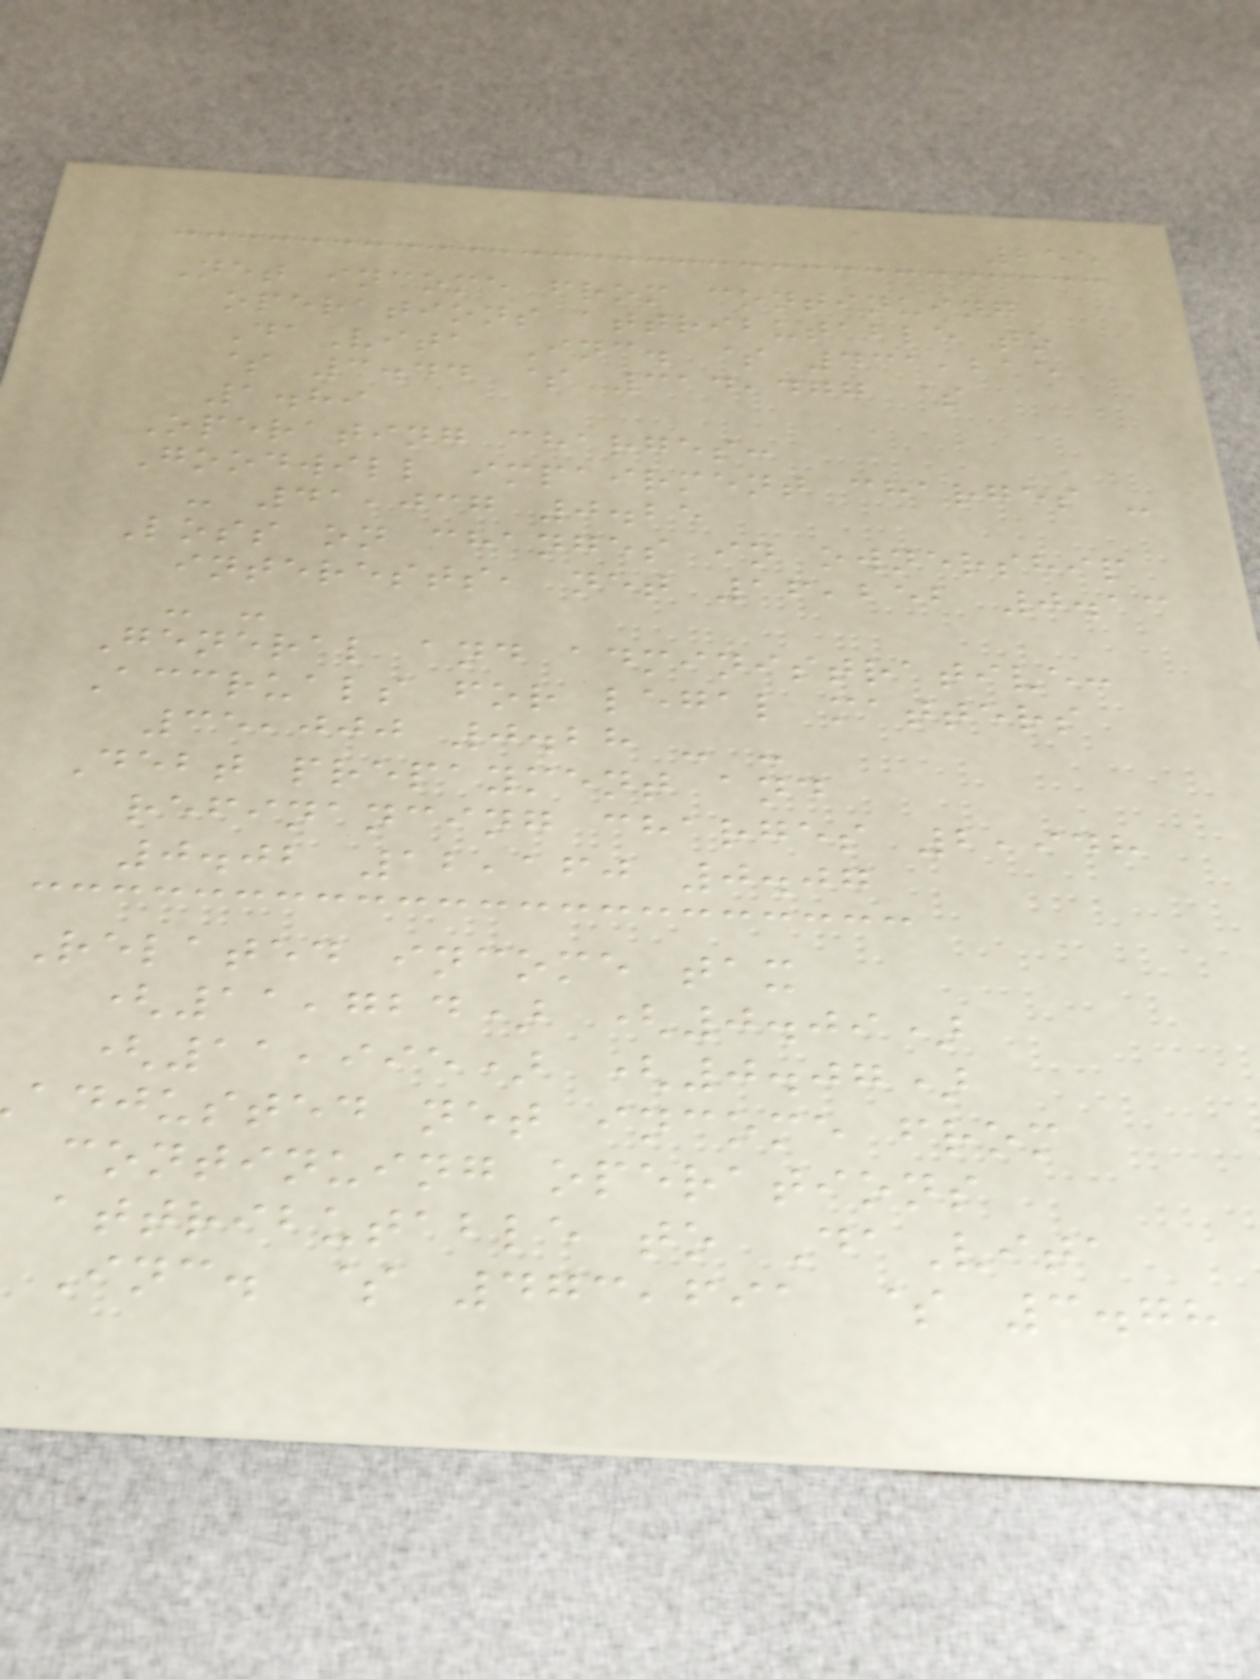255
Net income from continuing
operations attributable to
DaVita Inc. $ 431,215
$ 3.44 $ 314,477 $
1.89
Operating charges:
Goodwill impairment charges -
- 41,037 0.25
Loss on changes in ownership
interests, net 16,252 0.13
- -
General and administrative:
Accruals for legal matters
35,000 0.28 - -
Debt prepayment and
refinancing charges 2,948
0.02 12,160 0.07
Related income tax
(11,724) (0.09)
(11,995) (0.07)
adjusted net income from
continuing operations
attributable to DaVita
Inc. $ 473,691 $ 3.78
